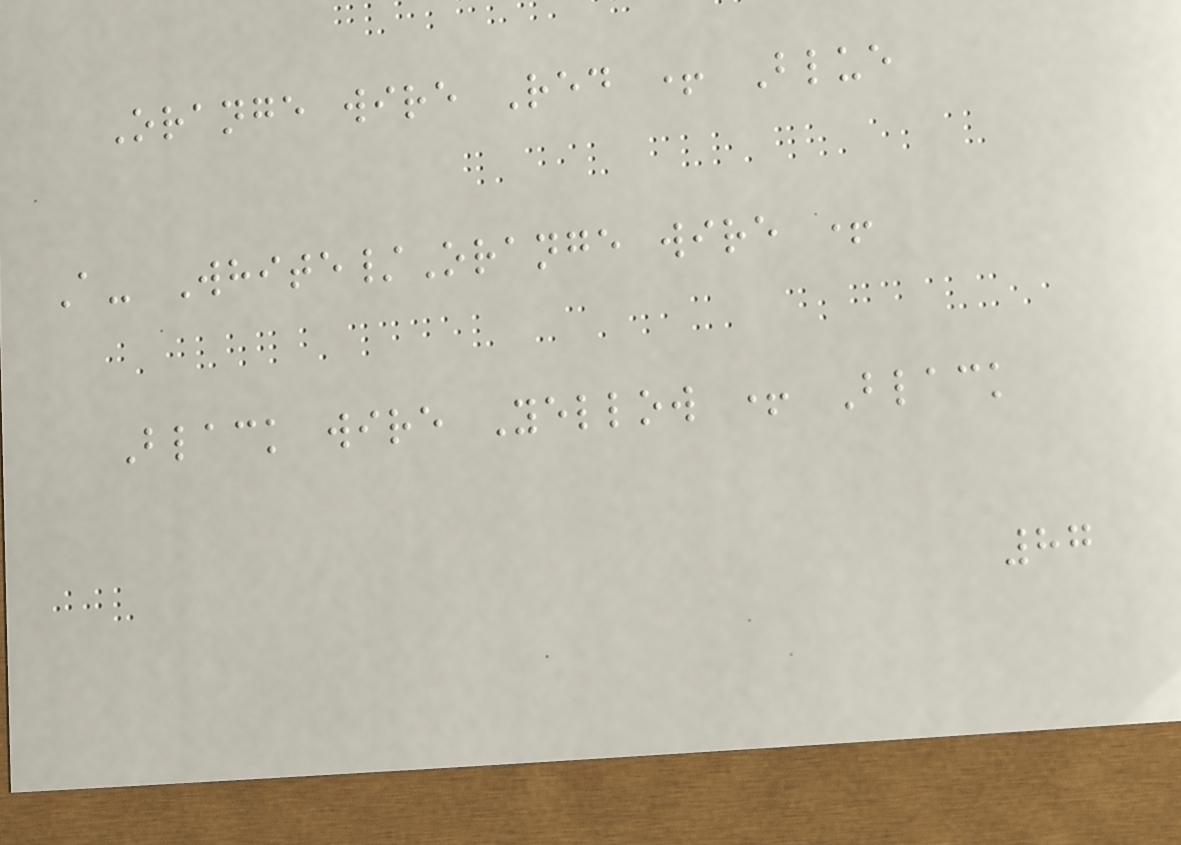Orange wire Red + Blue
A- White/Orange wire +
Black wire Yellow + Black
87
